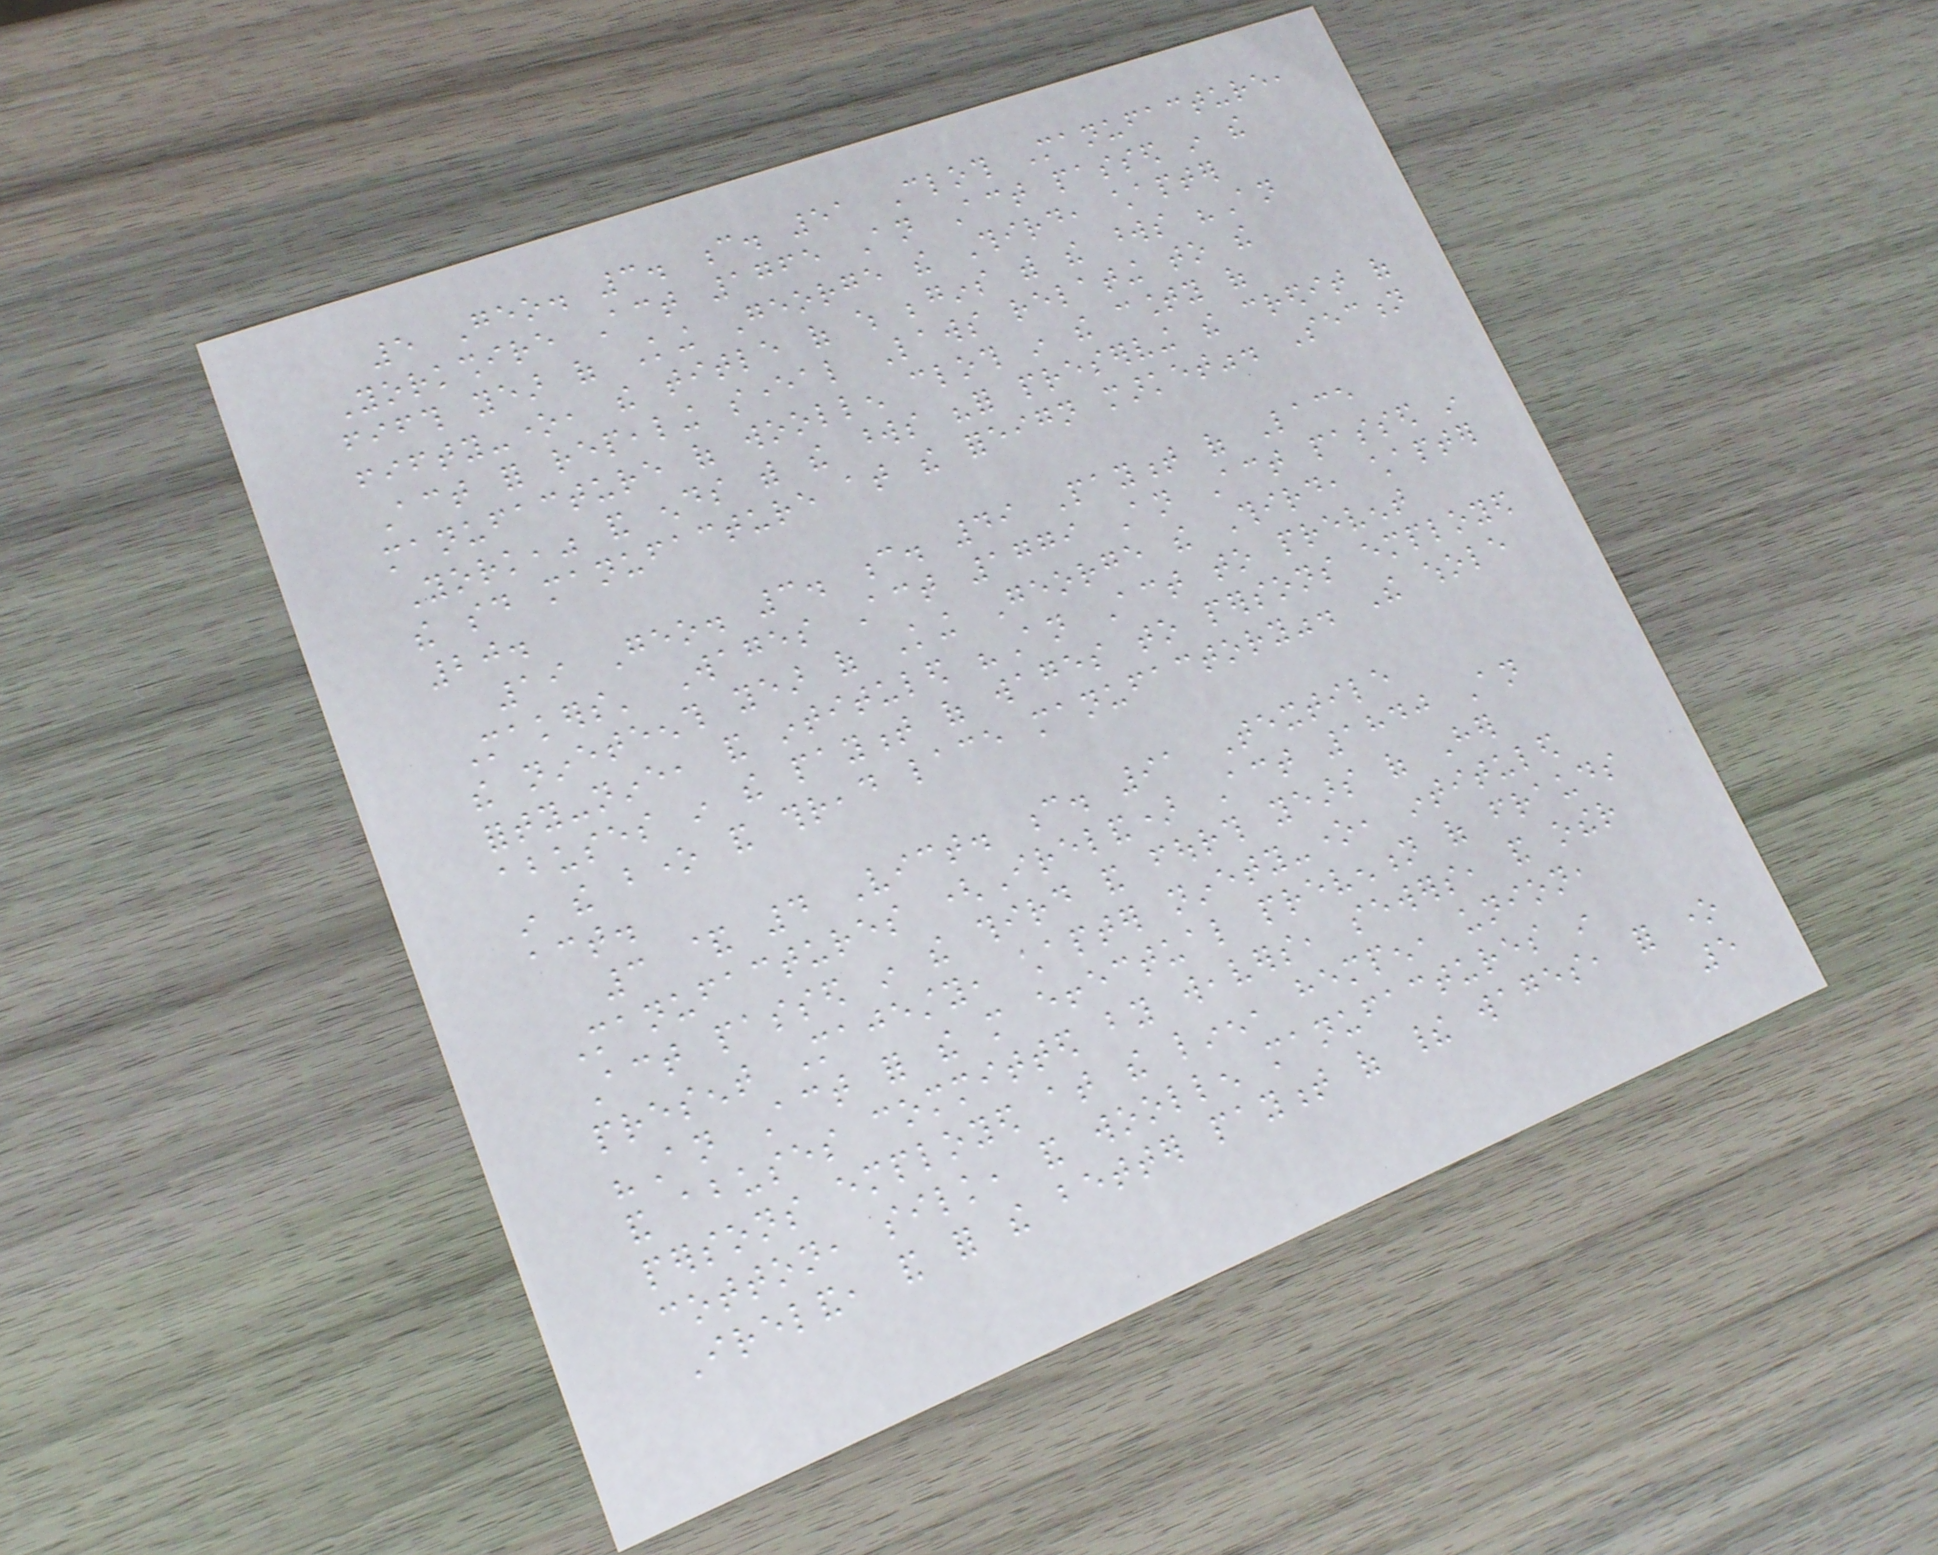5 Geo. 3. c. 51 Cloth Manufacture,
Yorkshire Act 1765 An Act passed in the
fifth year of King George the Third, chapter
fifty-one, the title of which begins with the words "An
Act for repealing several Laws relating to the
manufacture of woollen cloth in the county of
York," and ends with the words "for preserving the credit of
the said manufacture at the foreign market". Section
20.
19 Geo. 3. c. 49 Payment of Lace
Makers' Wages Act 1779 An Act passed in
the nineteenth year of King George the Third, chapter
forty-nine, and intituled "An Act to prevent
abuses in the payment of wages to persons employed
in the bone and thread lace manufactory". The whole
act.
3 & 4 Vict. c. 91 Textile
Manufactures (Ireland) Act 1840 An
Act passed in the third and fourth years of Her
present Majesty, chapter ninety-one, intituled
"An Act for the more effectual prevention of frauds
and abuses committed by weavers, sewers, and other
persons employed at the linen, hempen, union,
cotton, silk, and woollen manufactures in
Ireland, and for the better payment of their wages, for one
5
